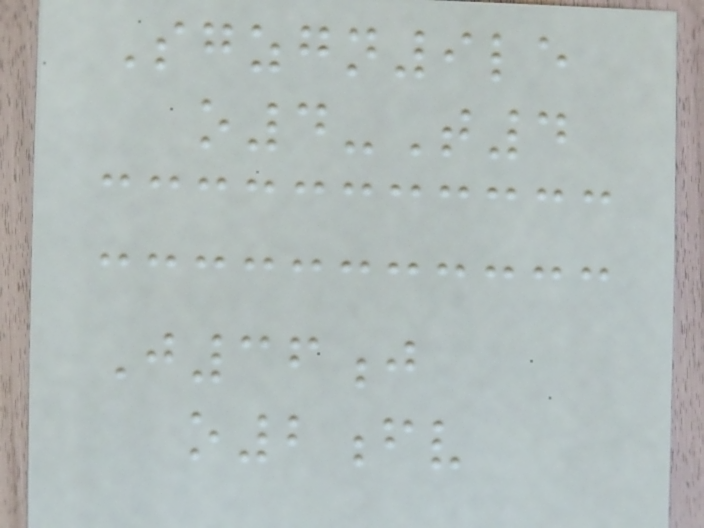Sgzgn9le
o4-T4
J36j
o2fv
